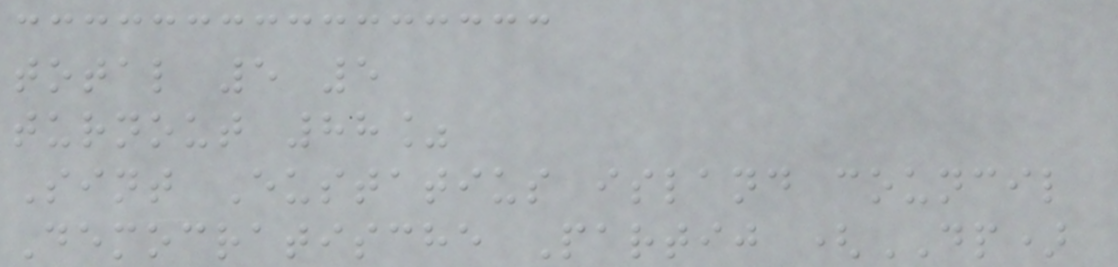total 5 5
turnout 88%
Sint Eustatius island council
Democratische Partij (DP)
